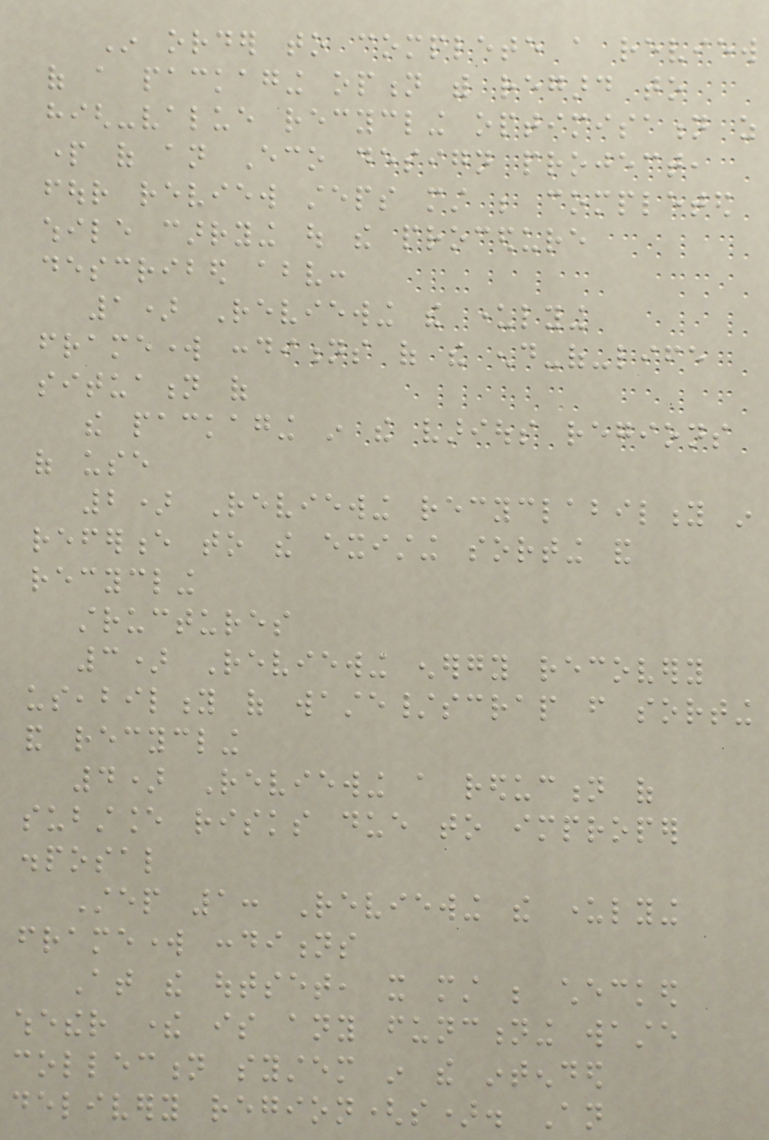In order to complete a review
of a packaging option with regard to
high-value recycling optimisation as
part of an Eco design project,
four review steps must be completed
while carrying out the procedure
described above:
1) Reviewing the underlying
framework conditions of the end-of-life
situation of
the packaging in the various regions
of use
2) Reviewing recyclability in
reference to the existing sorting and
recycling
structures
3) Reviewing energy recovery
useability of waste/scrap from sorting
and recycling
4) Reviewing a reduction of
substance risks due to improper
disposal
Step 1: Reviewing the underlying
framework conditions
At the outset, it must be checked
whether there is any functioning waste
collection system in the intended
delivery region(s). An
